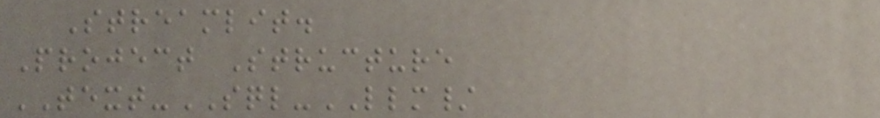Streamlit.
Project Structure
TEXT-SQL-LLM/
